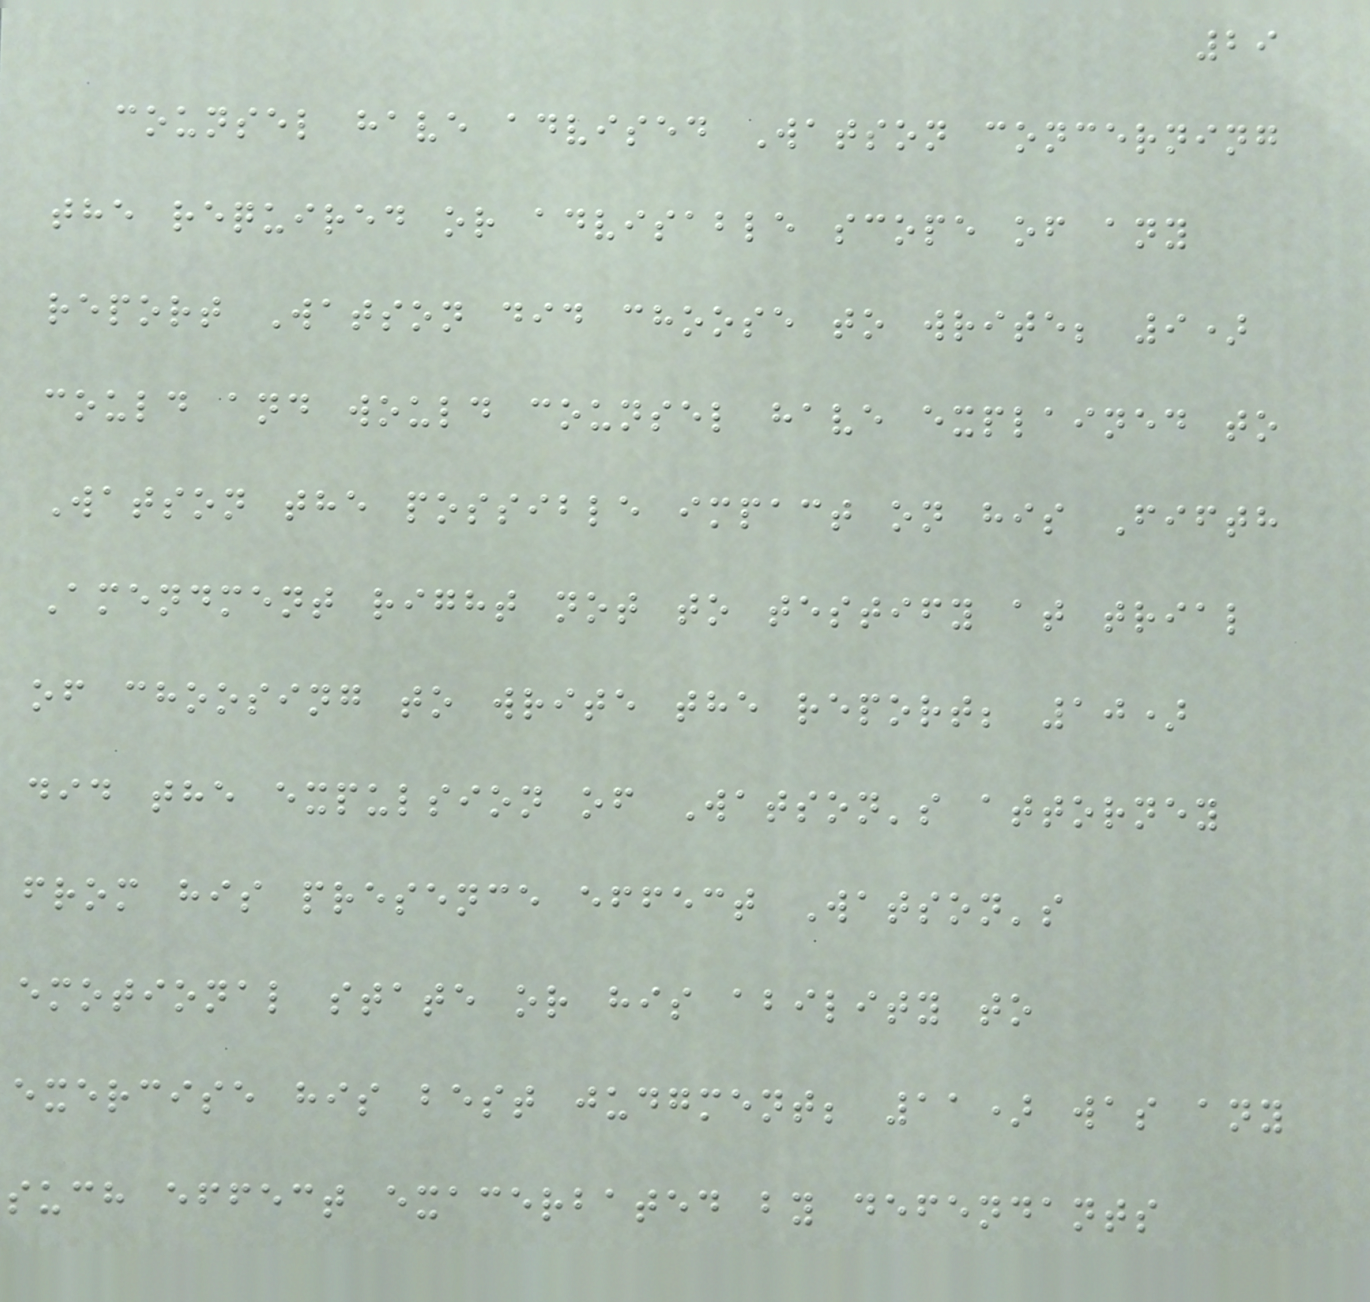29
counsel have advised Watson concerning
the required or advisable scope of any
report Watson did choose to write; 9)
could and would counsel have explained to
Watson the possible impact on his Fifth
Amendment right not to testify at trial
of choosing to write the report; 10)
did the expulsion of Watson's attorney
from his presence effect Watson's
emotional state or his ability to
exercise his best judgment; 11) was any
such effect exacerbated by defendants
